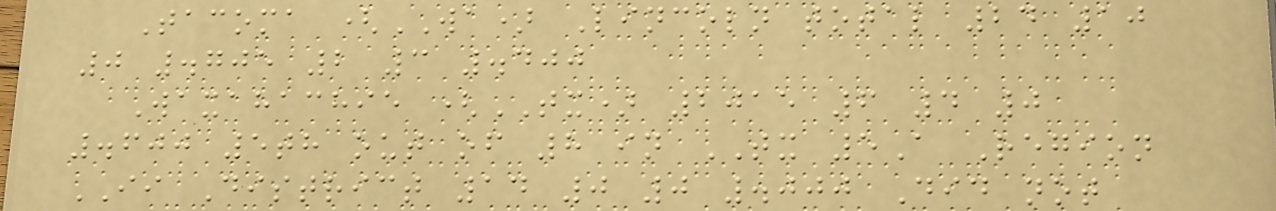Tacoma (WA) Lincoln total 24 10
0 .705 2 3 .400
Waxahachie (TX) 2015 6 4 0
.600 5th out of 8 in TX 5A Region
II District 14 0 0 .000 Did not
